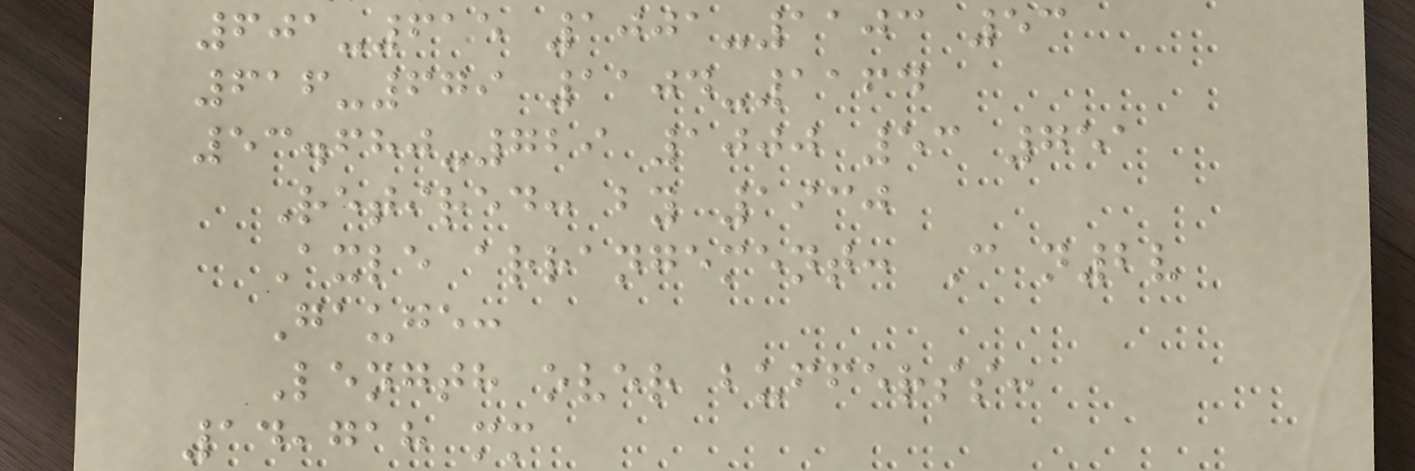601-615 1001-1103 53
616-679 1104-1164
53.680-729 1000 53 751
Retired: by 1930
Axle arrangement: C n2v
Gauge:
Length over bufferss:
14,718 mm
